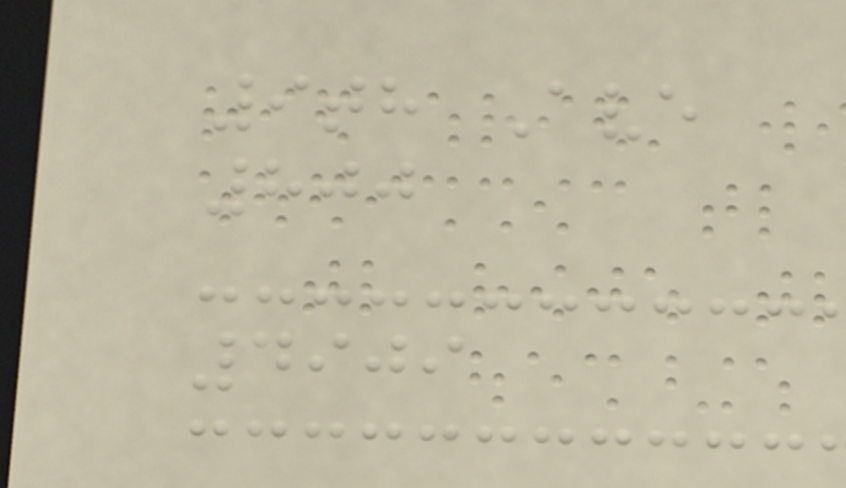9th Ave
800
4909
